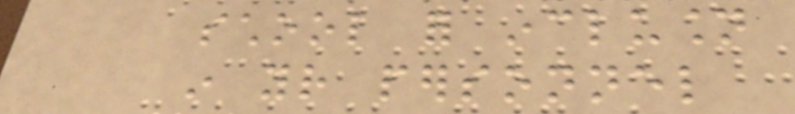school for inclusion
in your personnel
